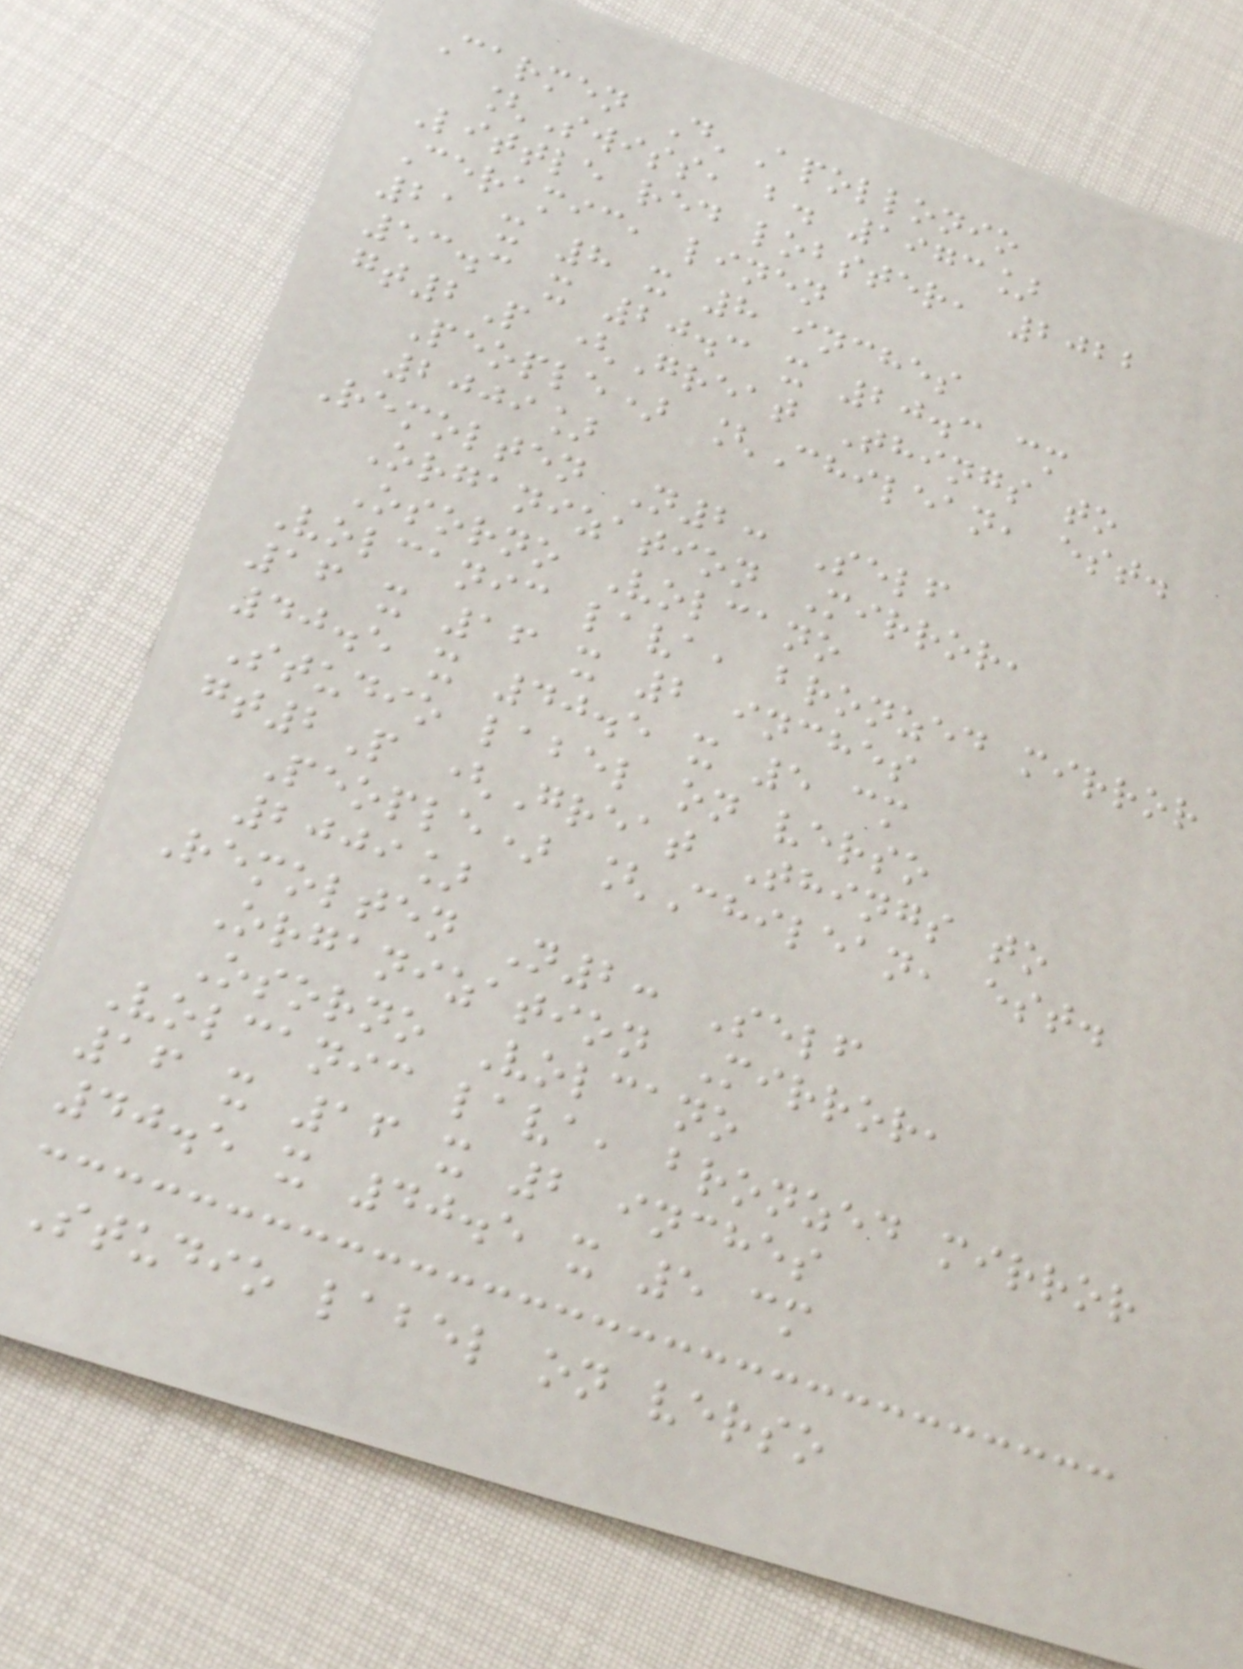Carmen D'Apollonio
[Swiss, b. 1973]
Little red lobster, 2022
Ceramic, linen
21 x 8 x 8 inches
53.3 x 20.3 x 20.3 cm
gt2P (Great Things to
People) [Chilean, est.
2009]
Remolten N2: Self
Organization Mirror,
Osorno Volcano
Volcanic lava, bronzed mirror
16 x 16 x 2 inches
40.5 x 40.5 x 5 cm
Studio label on verso
gt2P (Great Things to
People) [Chilean, est.
2009]
Remolten N2: Self
Organization Mirror,
Osorno Volcano
Volcanic lava, bronzed mirror
16 x 16 x 2 inches
40.5 x 40.5 x 5 cm
Studio label on verso
